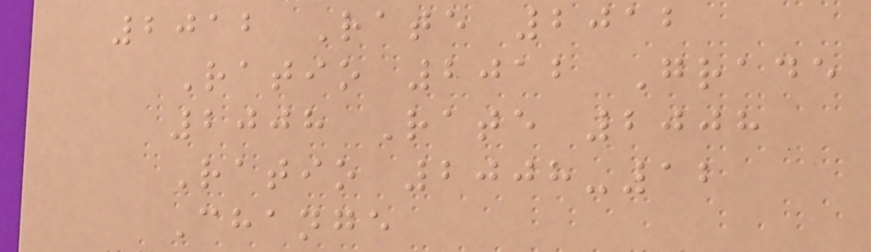2012 Rate 2012
Ratio 2012 Grade
2008 Rate 2008
Ratio 2008-12
Change
